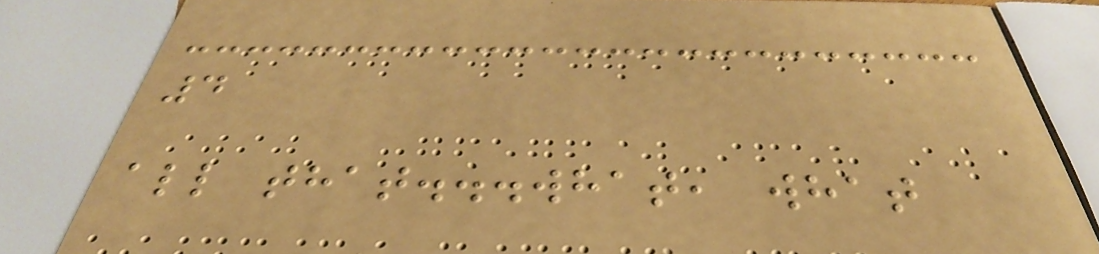4
all that...what, what
